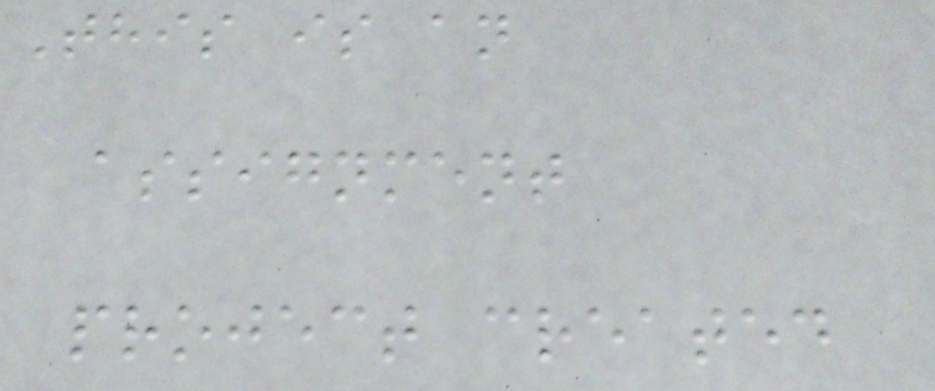This is an
assignment
project created
